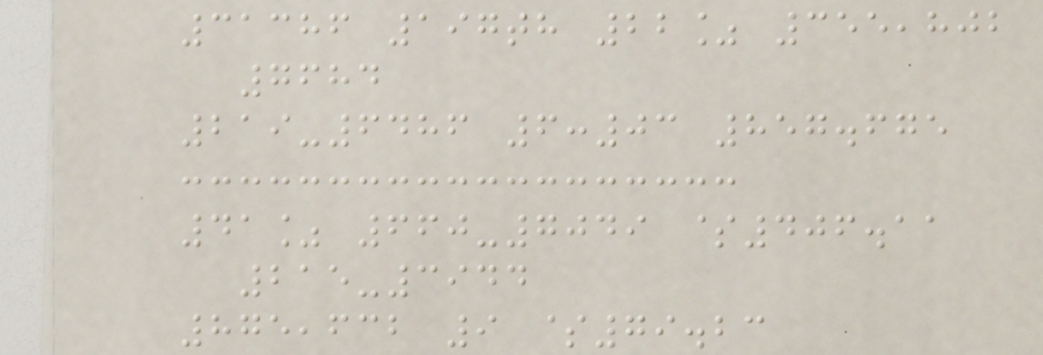31386 197th 22% 355,802
7684
219-6486 6:03 857.675
41% 660-7049 $406.11
215-3944
875,632 9 $79.23
